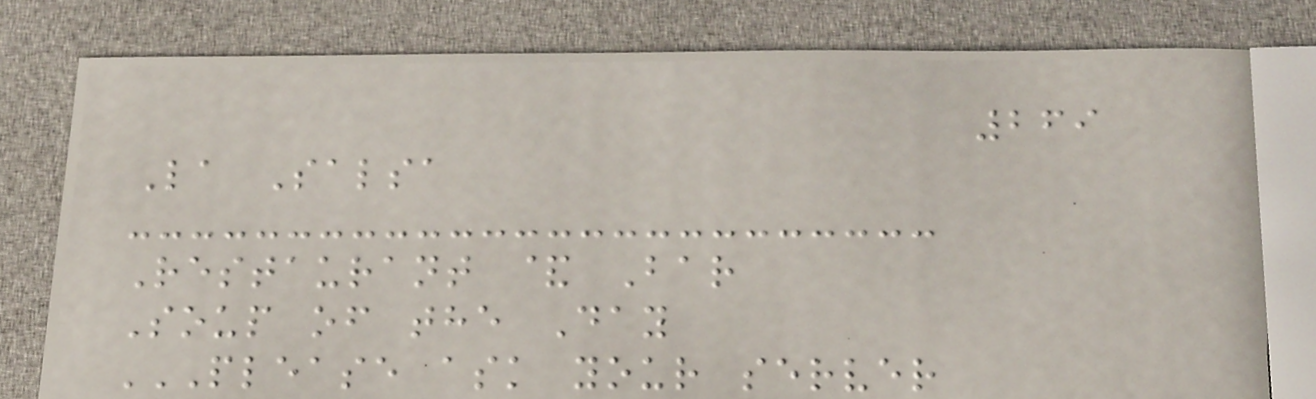269
La Salsa
Restaurant & Bar
Soup of the Day
PLEASE ASK YOUR SERVER
